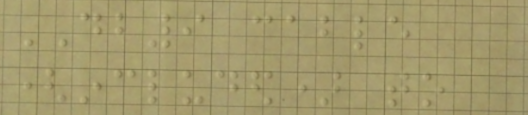DB9 cable
(included) to
